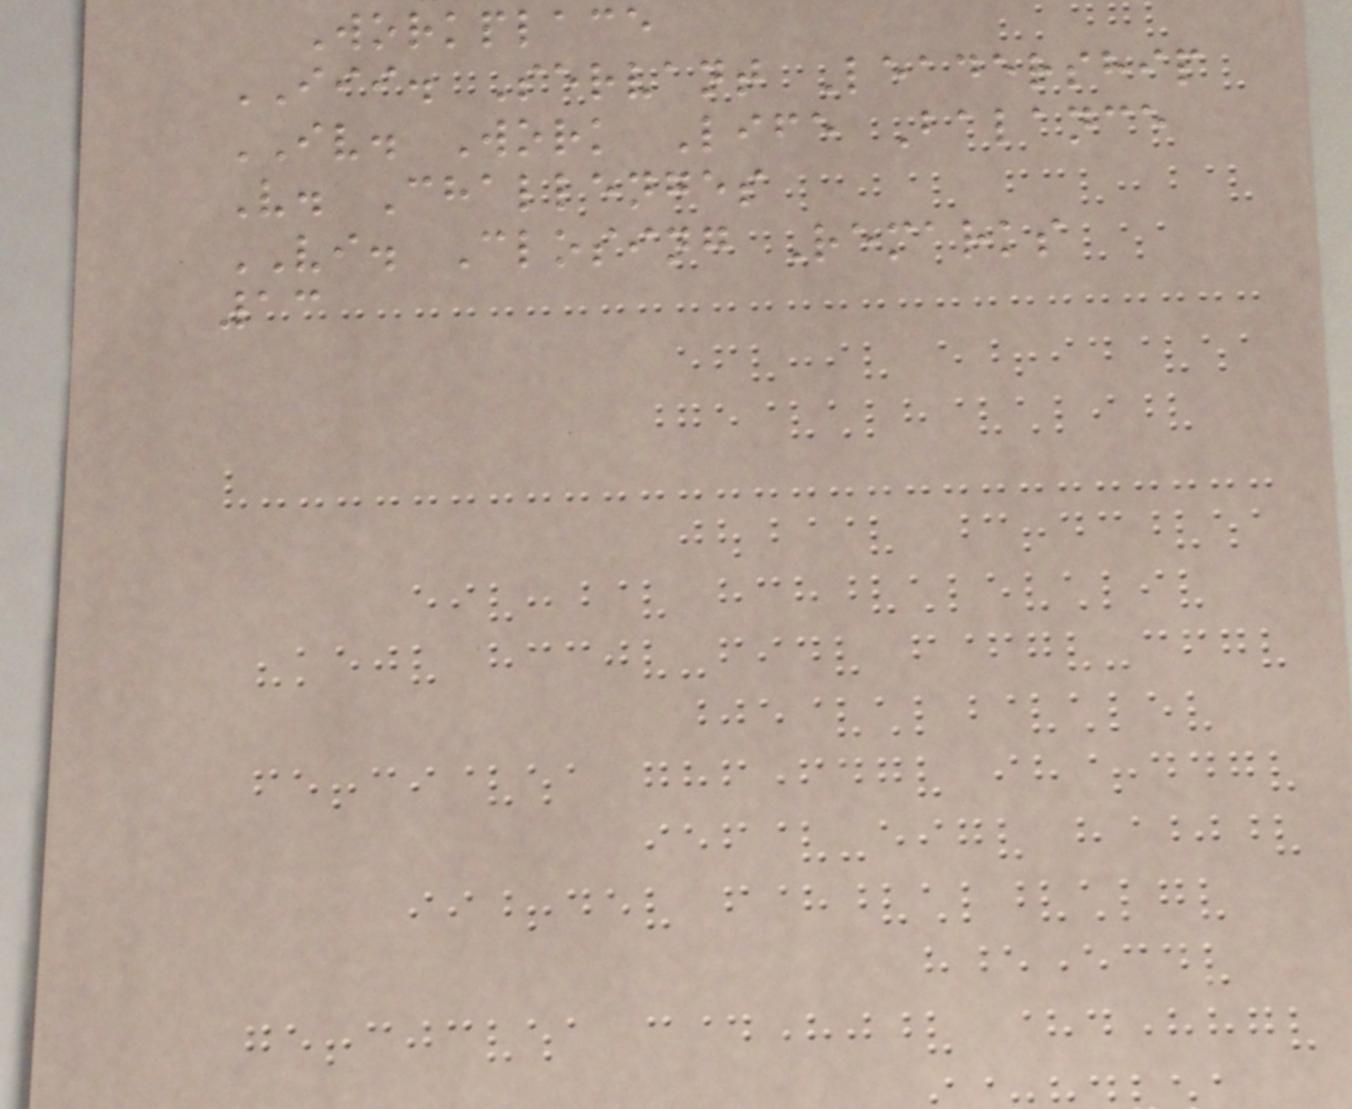Workplace
III. Servant Leadership
IV. Work Life Balance
V. Challenges
VI. Closing Remarks
13
